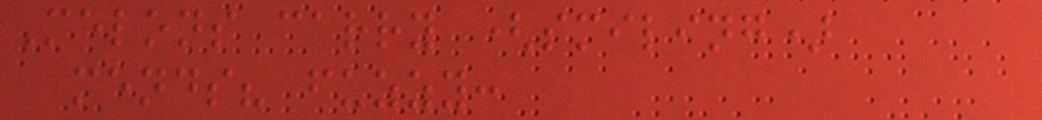Melons carry (smiling)
mends? fuzzy:
